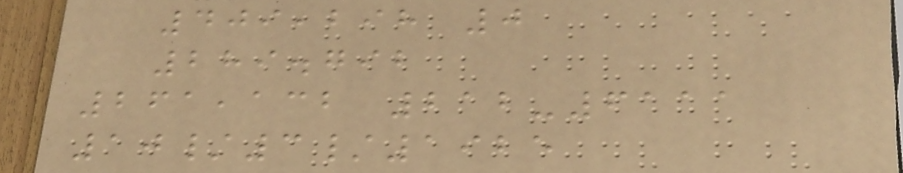409,298 0
289.792
261,132 212-6111
10/3/1925
